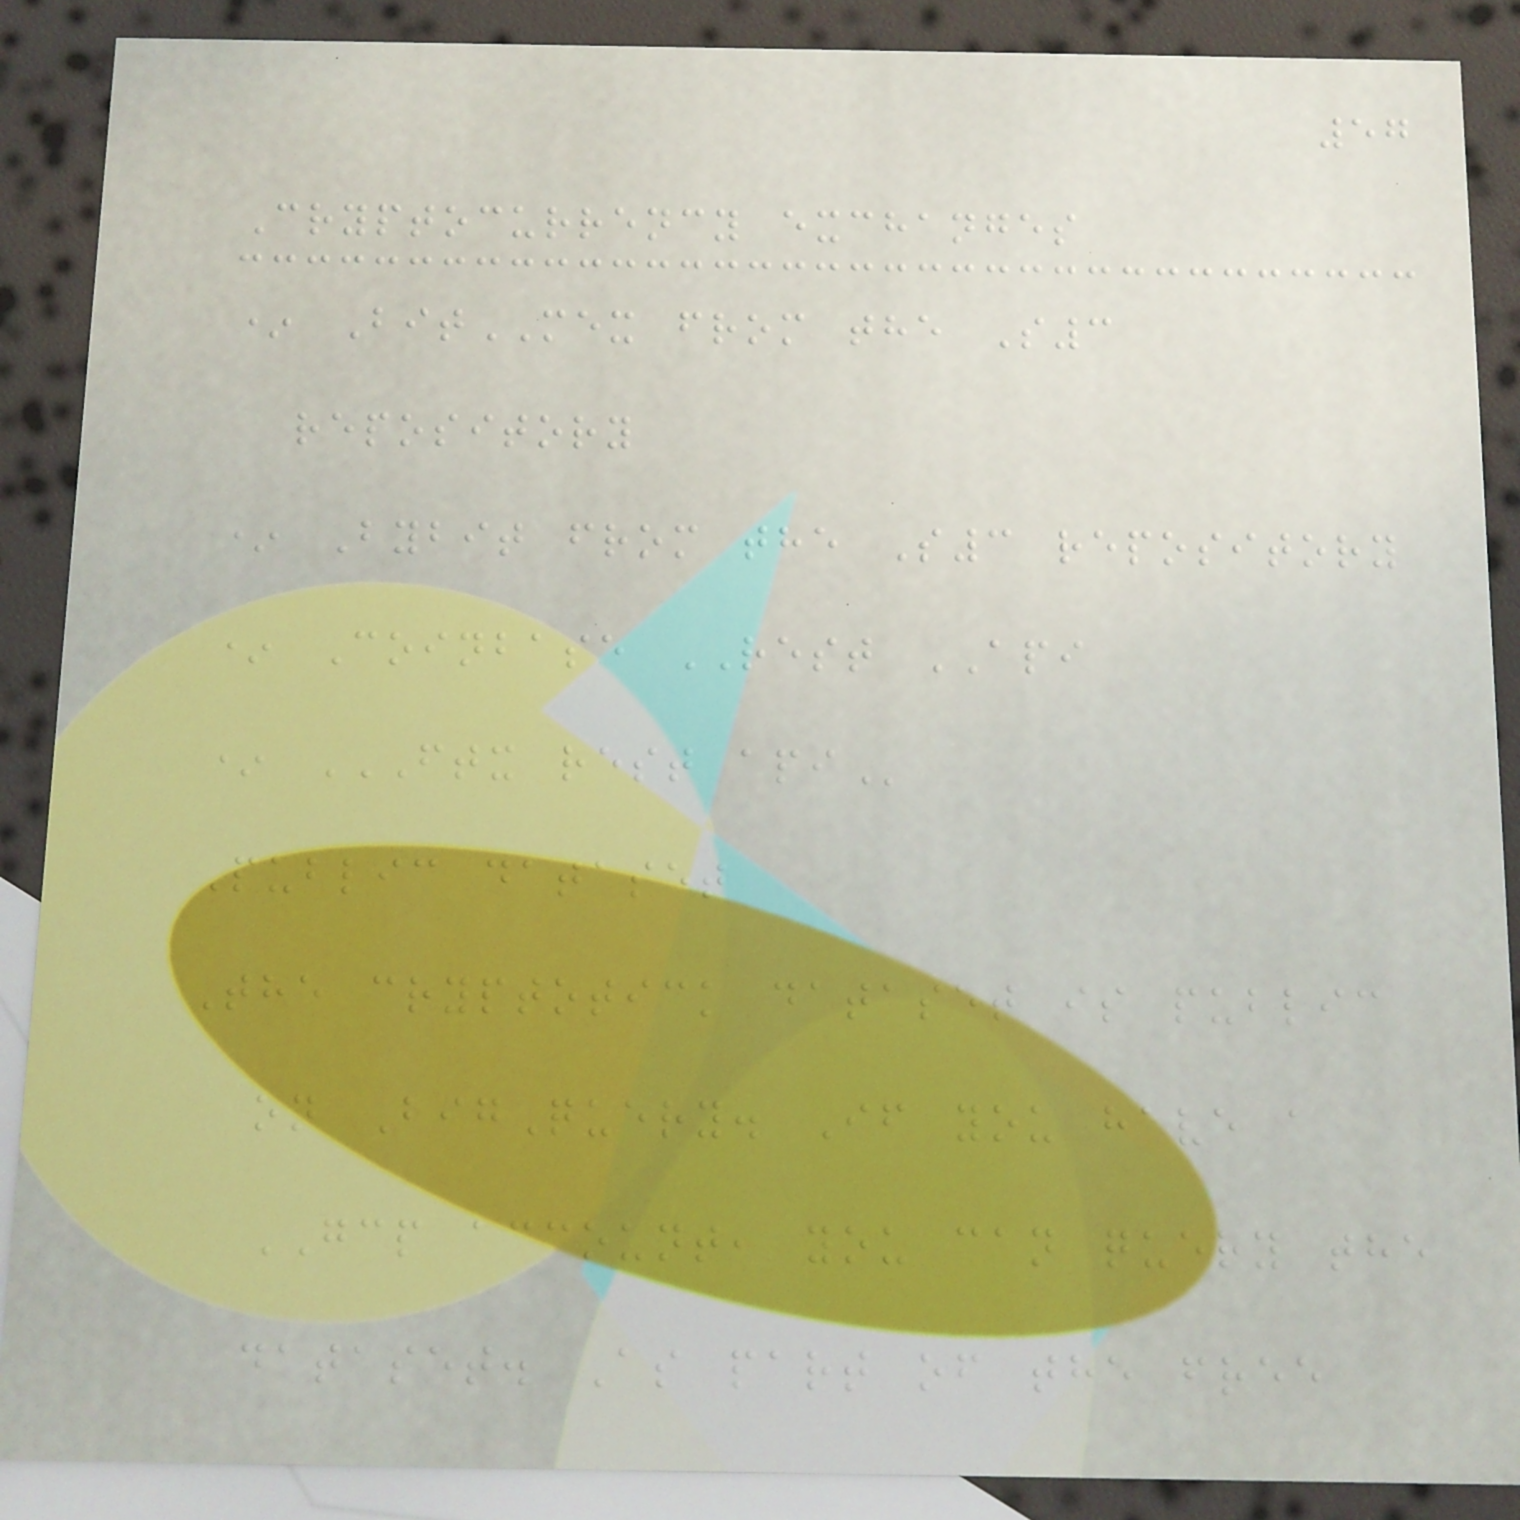57
Cryptocurrency exchanges
* BitMEX from the S3
repository
* Bybit from the S3 repository
* Coinbase REST API
* FTX REST API
Public dataset
The cryptotick dataset is public
on BigQuery. If you have a
GCP account, you can query the
dataset. As part of the free
